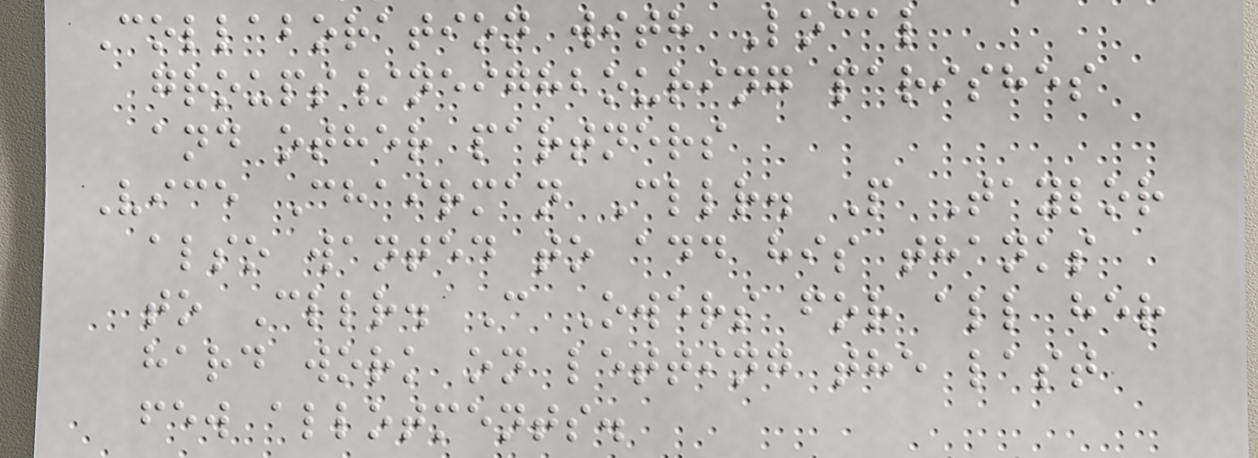Collaboration with Local
groups/neighbouring parishes
and other partners
Vice Chairman Cllr. P Taylor
also wanted to add his thanks
to Cllr. C Owers for all her
hard work on letting the last
few allotments.
